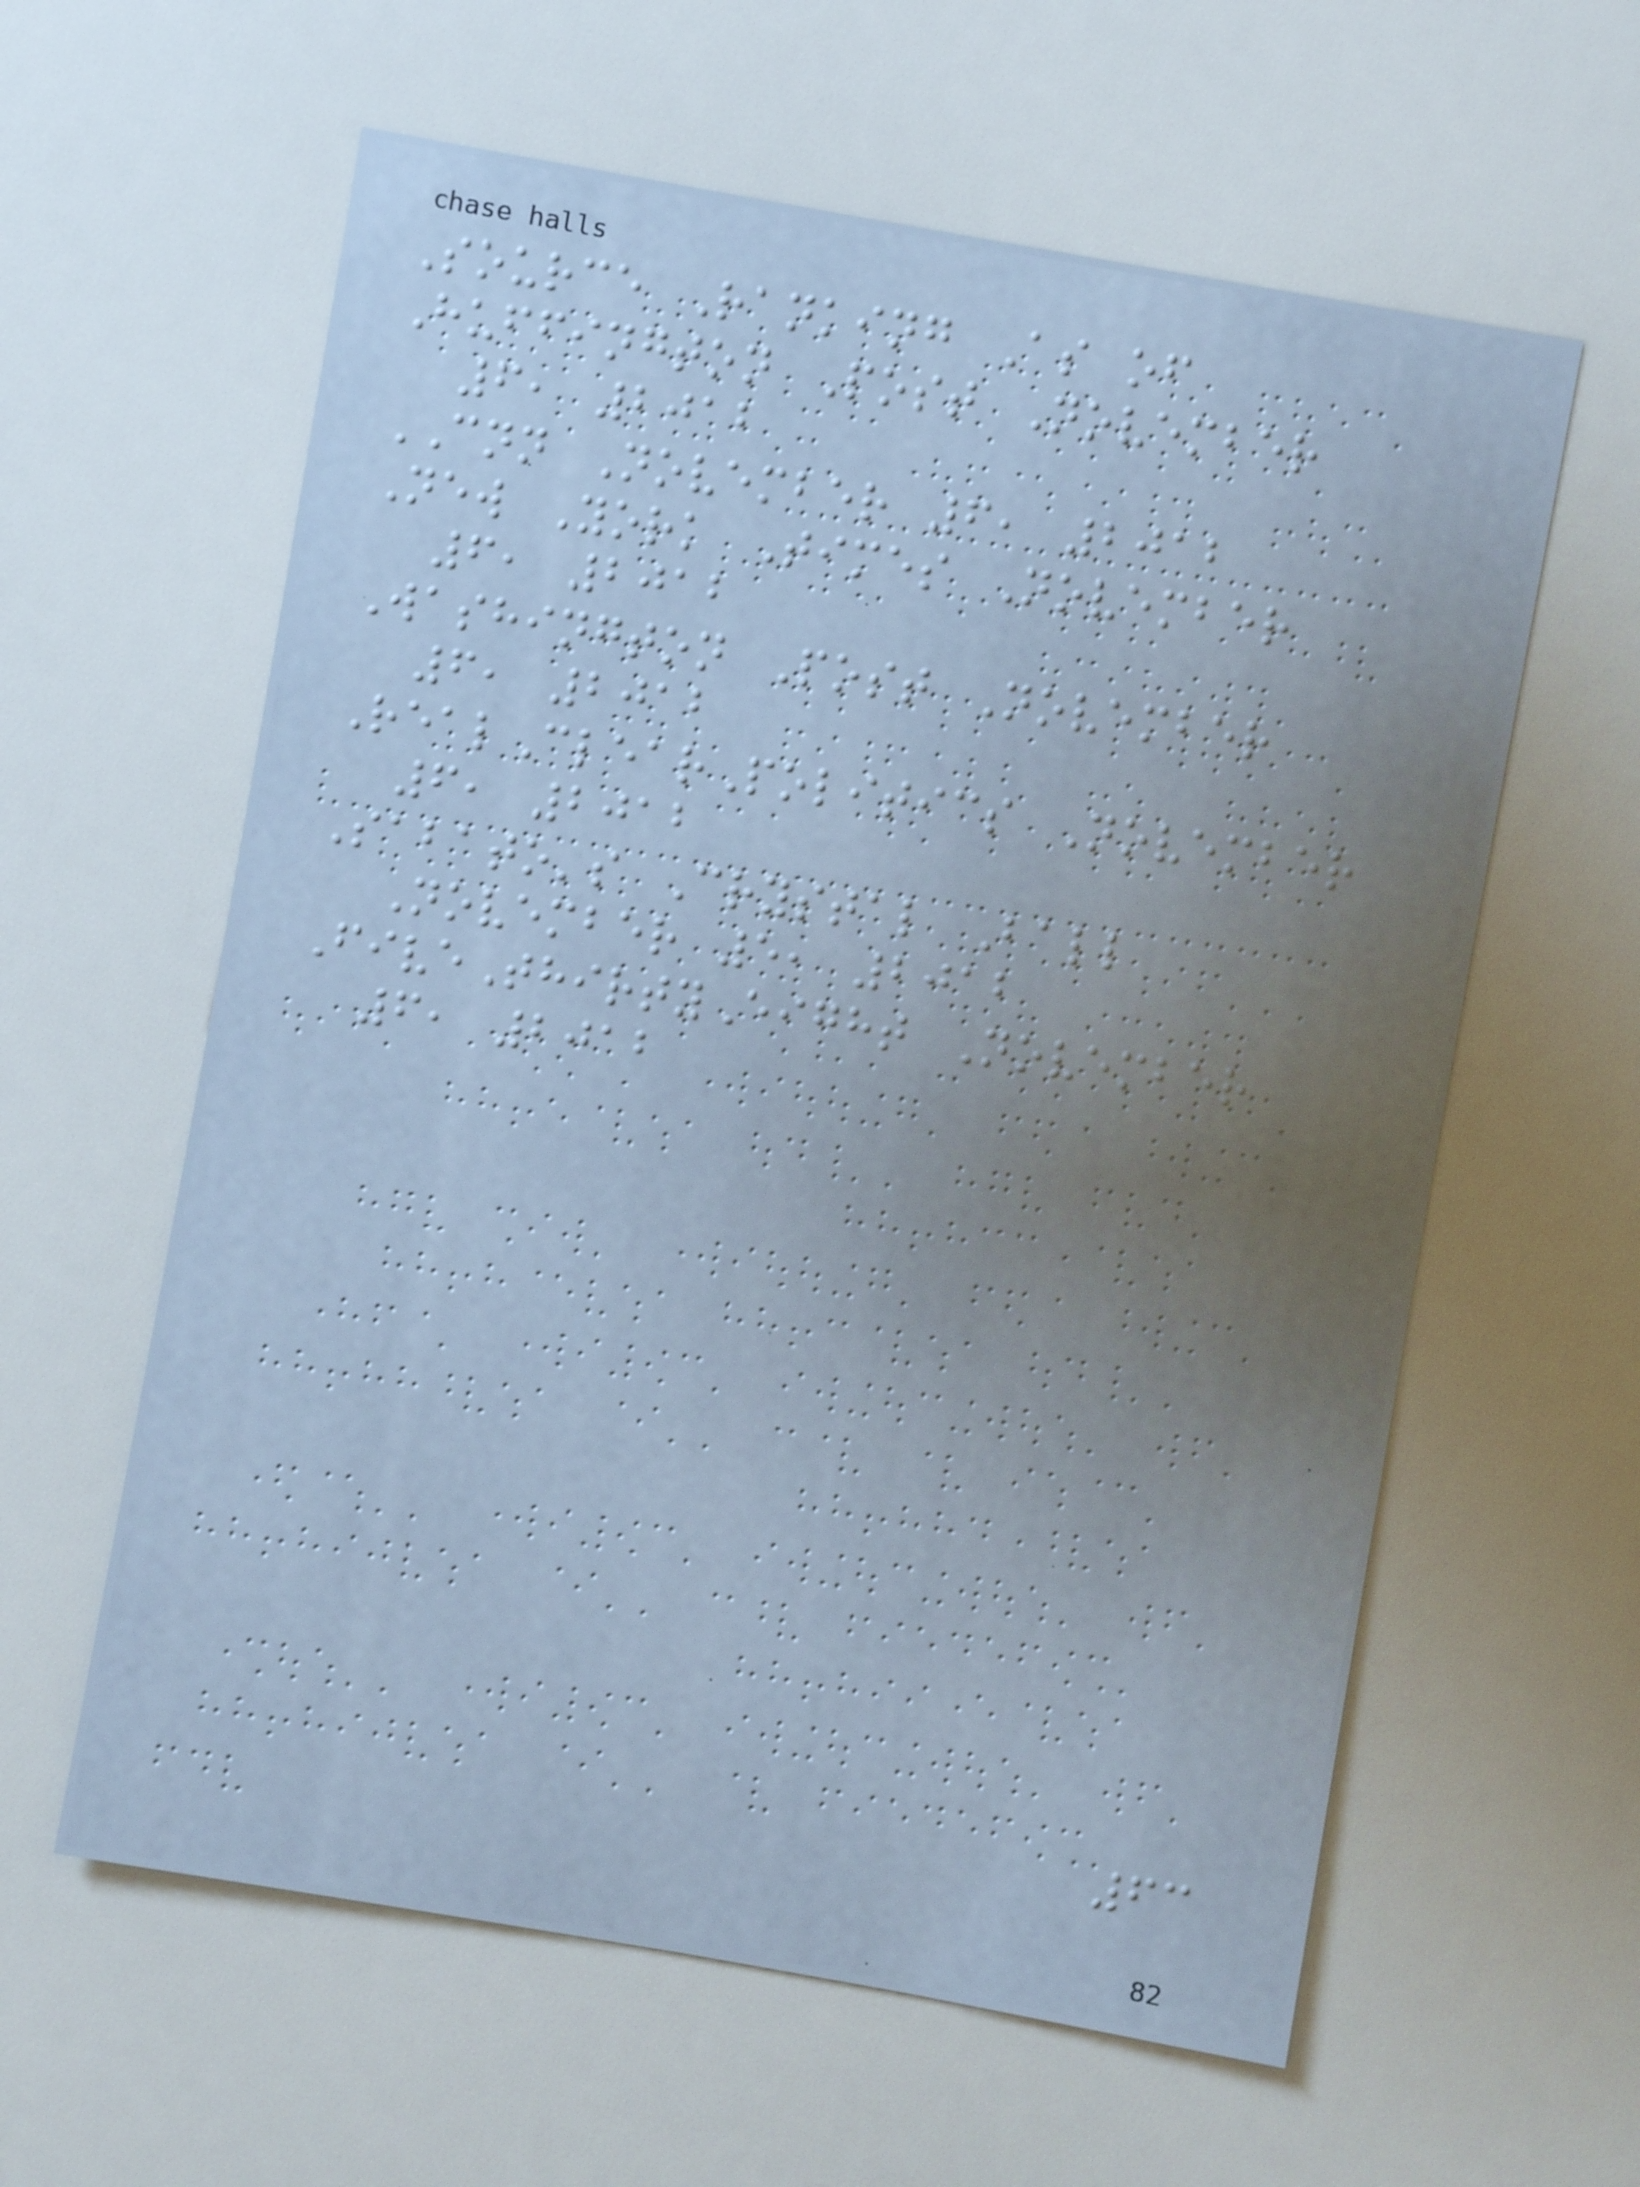Source Ranking As of
Huffington Post November
6, 2012
CNN November 6, 2012
New York Times November
6, 2012
Washington Post November
6, 2012
RealClearPolitics November
6, 2012
Sabato's Crystal Ball
November 5, 2012
FiveThirtyEight November
6, 2012
63
